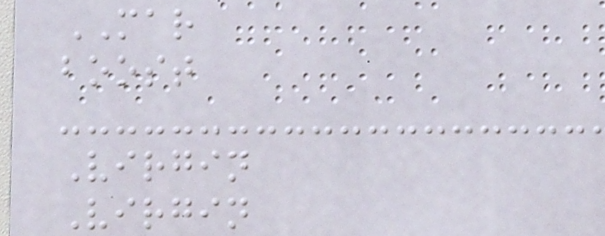MAR
boost
Virgin
Virgin
